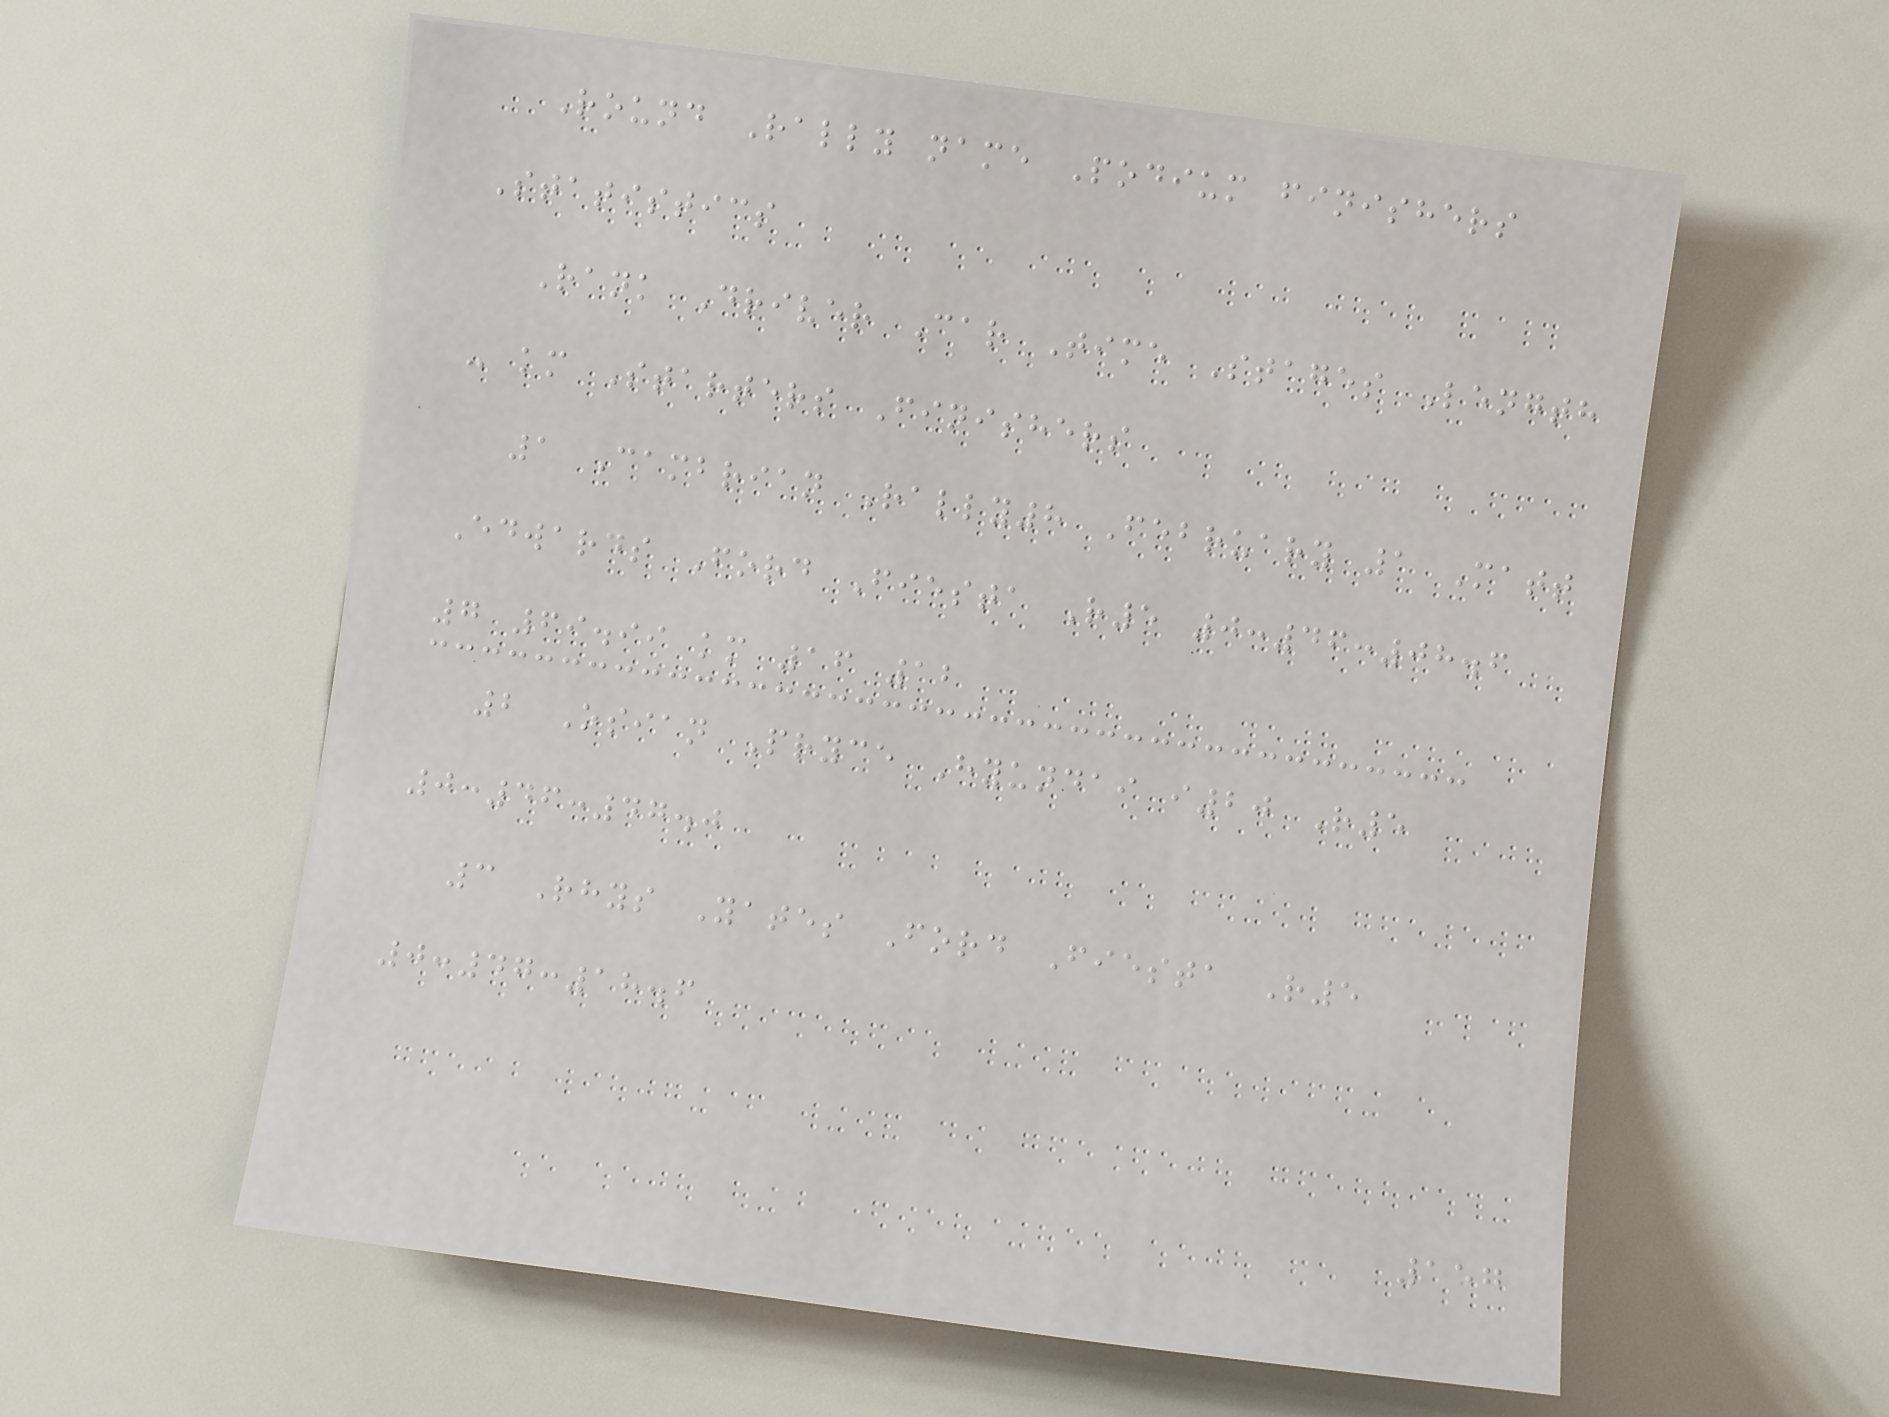Round Rally name Podium finishers
Statistics
Rank Driver Car Time Stages Length
- km Starters Finishers
1 Cambrian Rally8 February 1 Matt
Edwards Ford Fiesta R5 0:46:08.6
7 69.99 km 16 12
2 Osian Pryce Hyundai i20 R5
0:46:47.0
3 Rhys Yates Ford Fiesta R5
0:47:18.6
157
